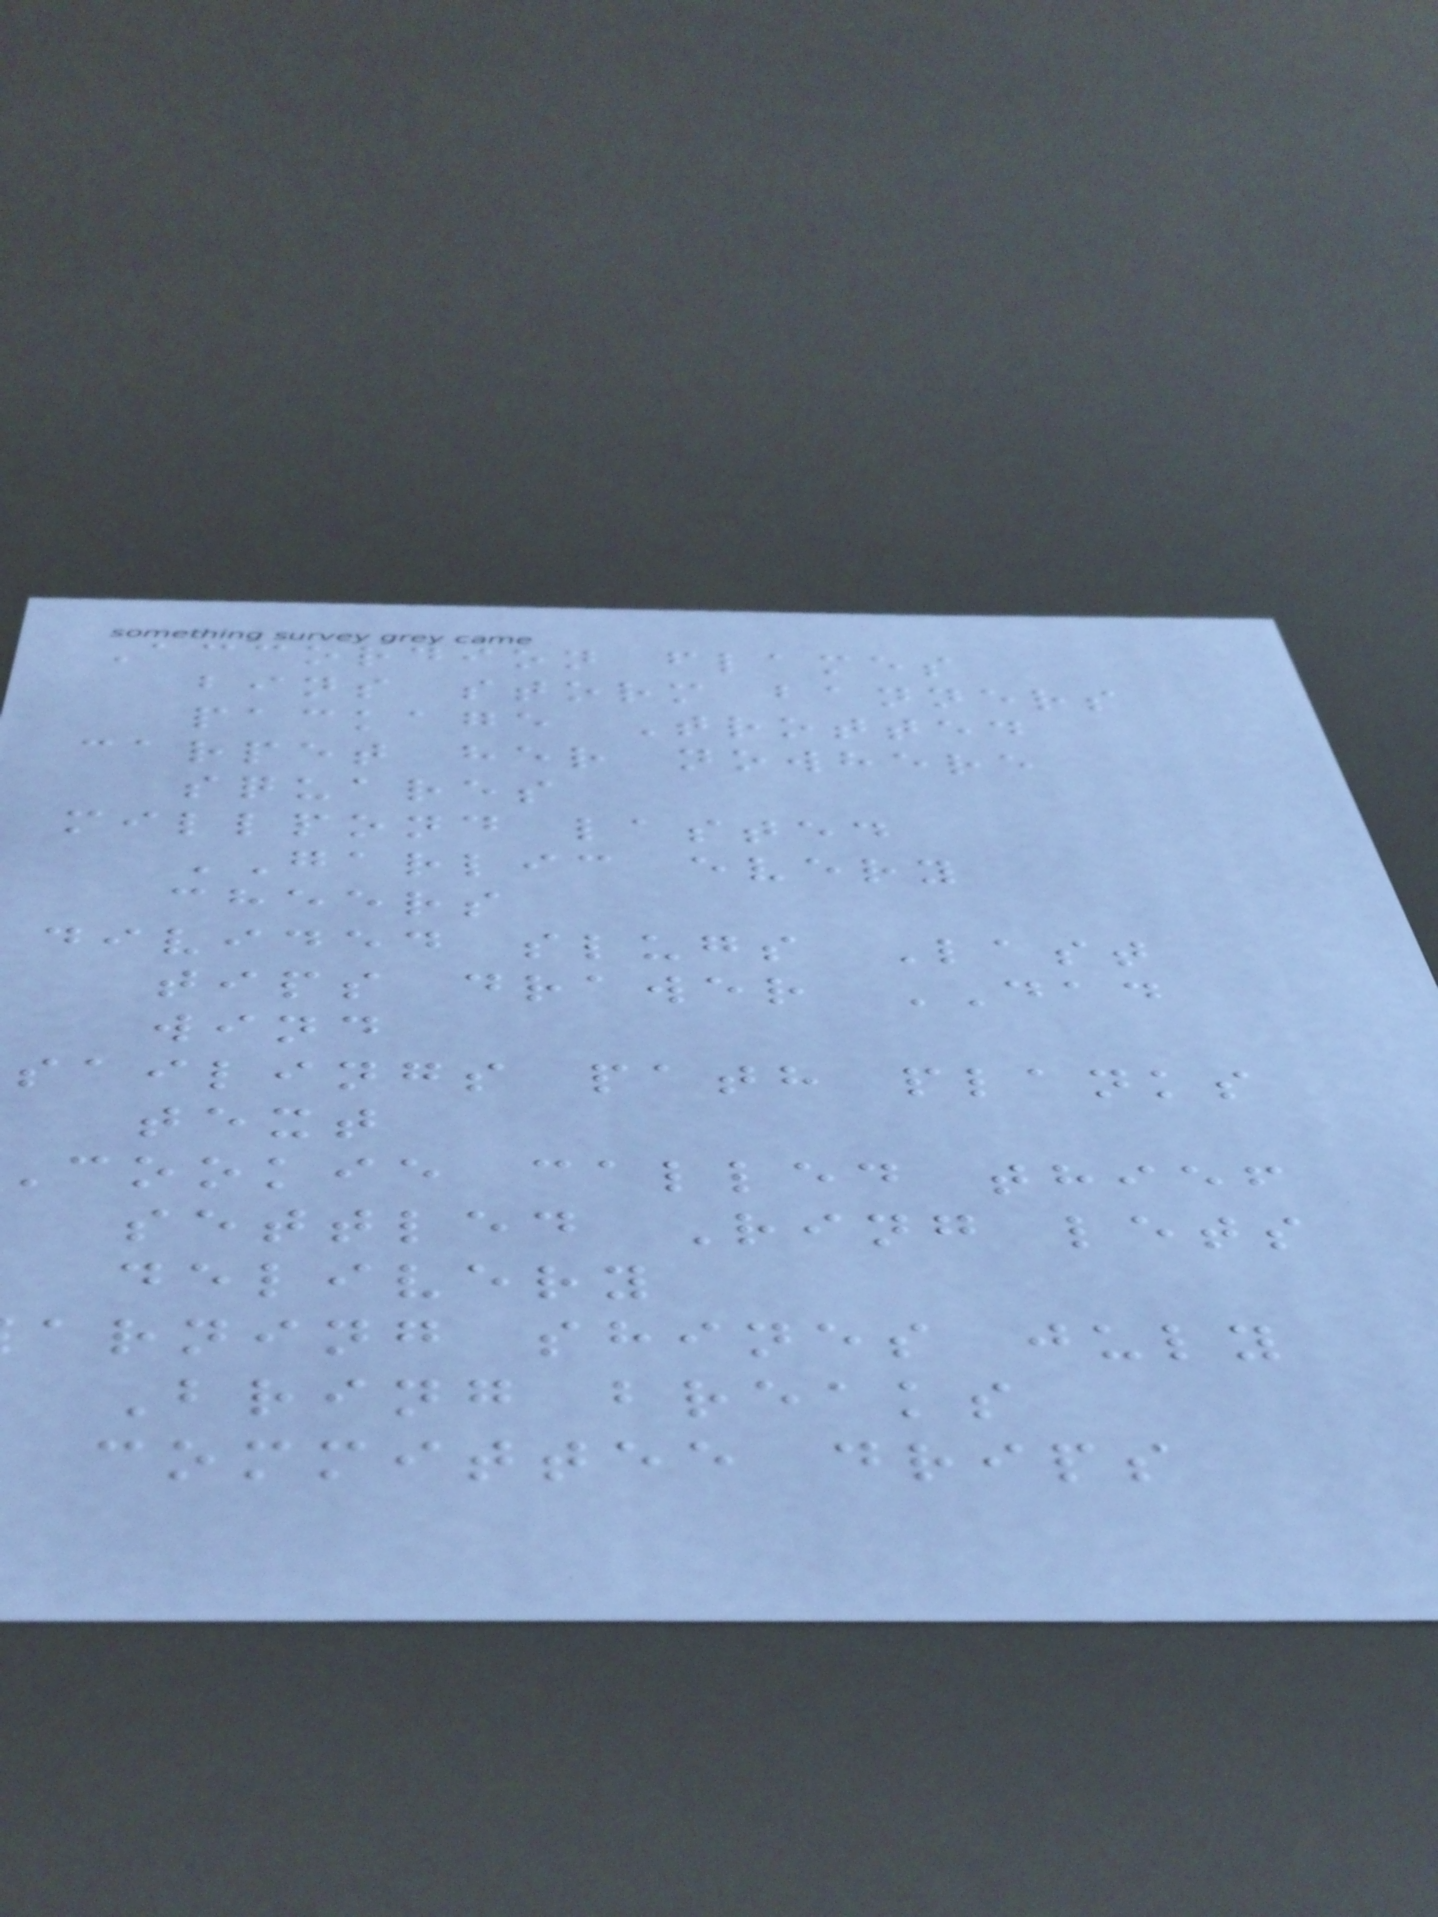Accordion flames
bins storm banners
package Trotted
carpet her nowhere
squares
millpond lasted
GARLIC every
cheers
divided slugs Last
tips drawer DAD
wind
sailings path planks
text
cookie called thief
settled Ring lets
delivery
arning shines july
Bring breaks
committee drips
